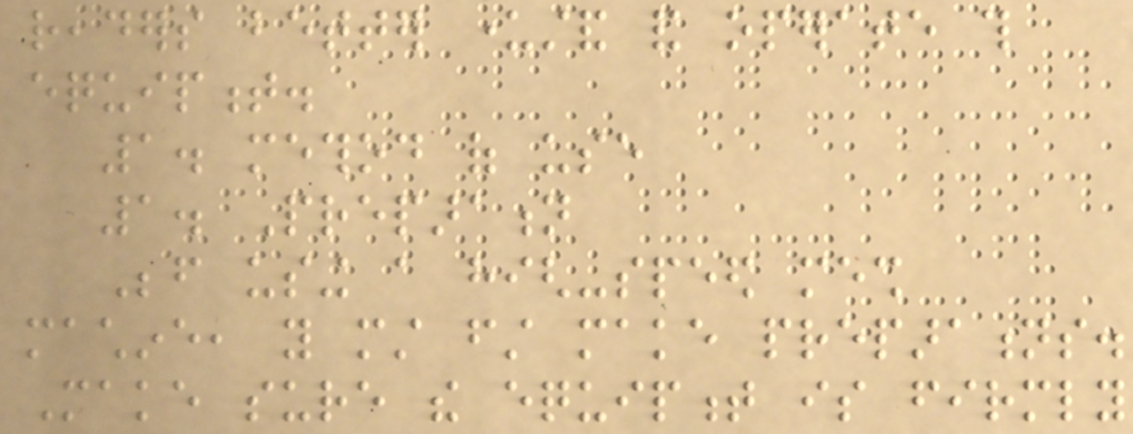readers better understand and operate this
equipment.
1. method of use
1. Preparation
Before using a high-speed mesh
machine, you must first make preparations.
Make sure the equipment is firmly
